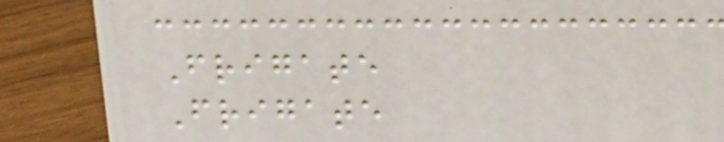Frigate
Frigate
